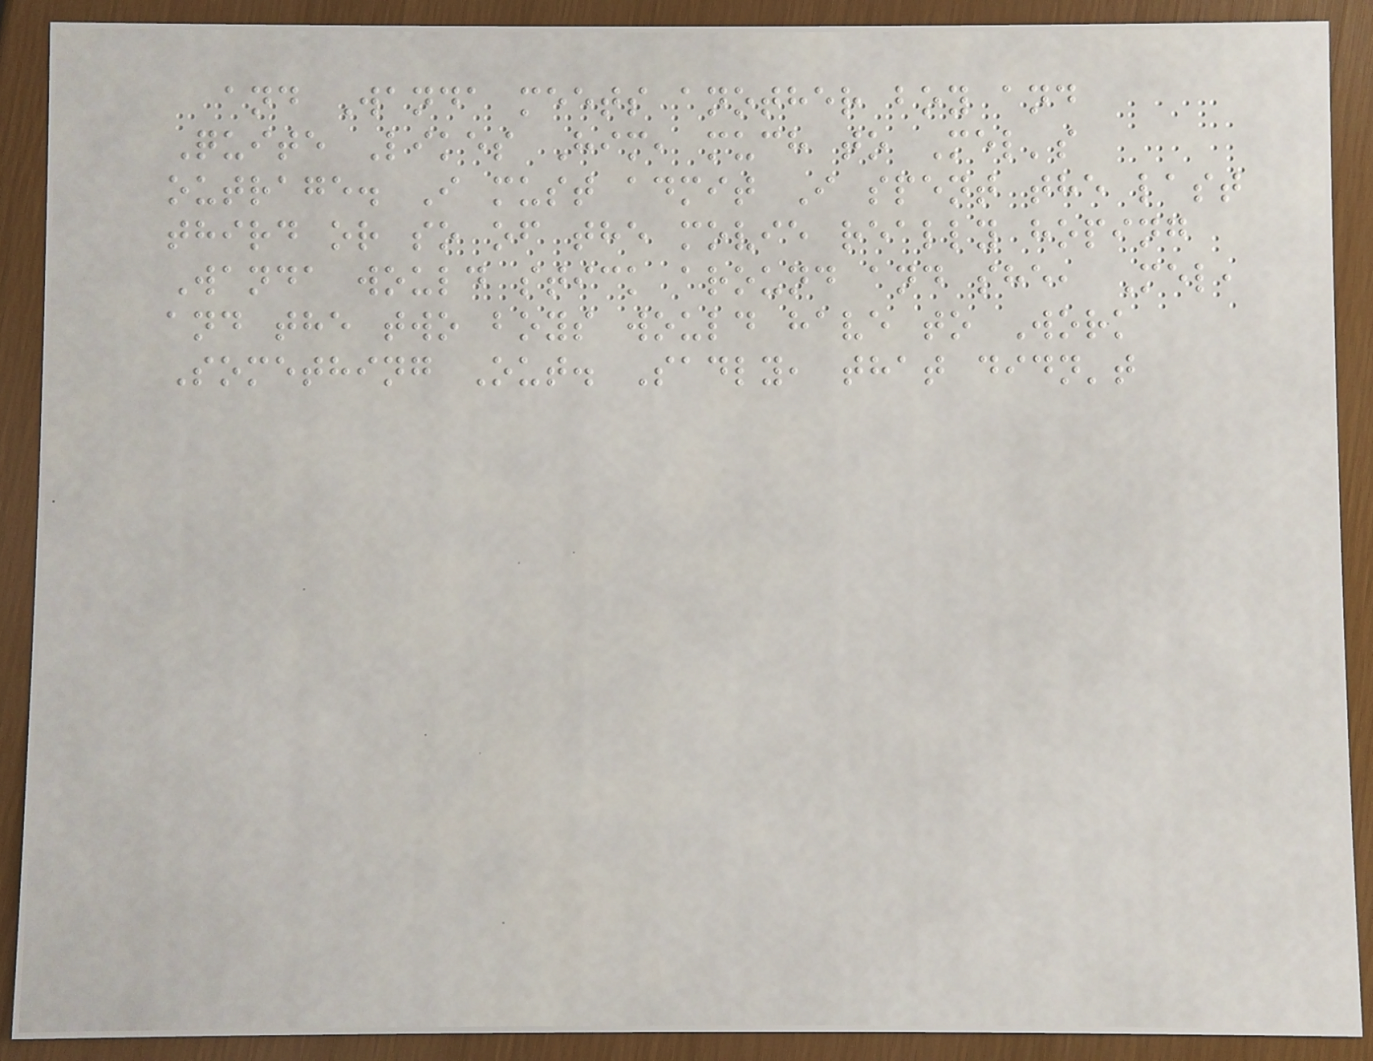and Wanda meets another boy and
Quite Likes Him, much to Mel's
outrage. I must admit I spent the last
third or so of the movie really hoping
Wanda would stick around and she, Mel,
and the two boys would have to Work
Something Out. Sadly, that didn't
